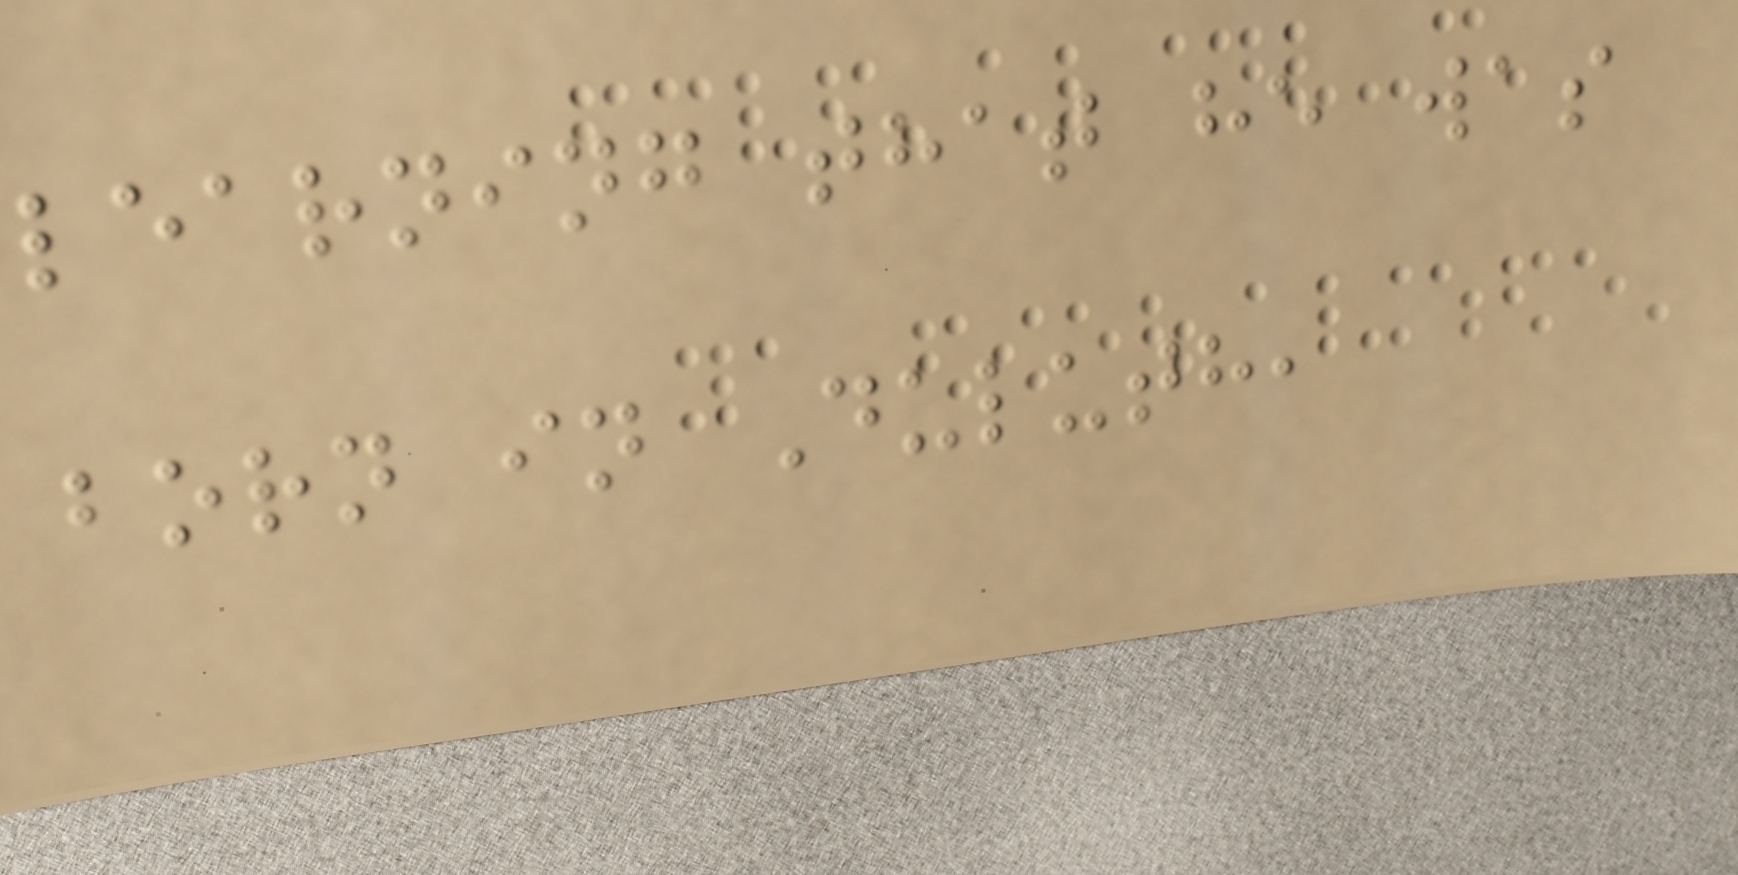learning that he was
born in Duluth,
